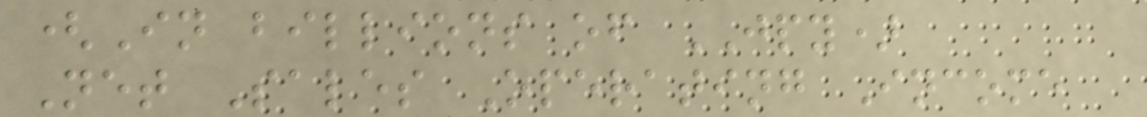(In billions of JPY)
Net Sales Operating Income
